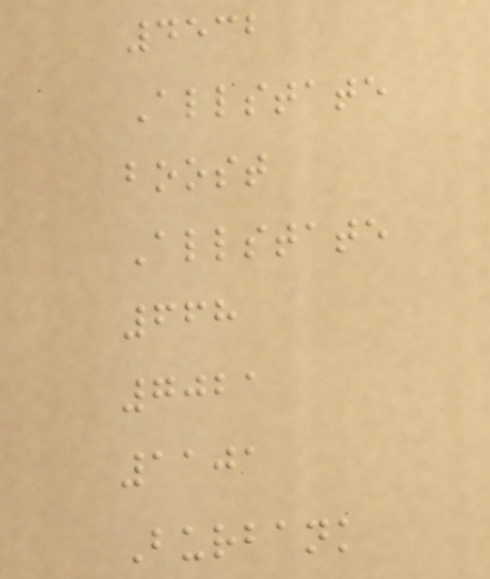4532
Allstate
boost
Allstate
668
7021
1101
Burbank
